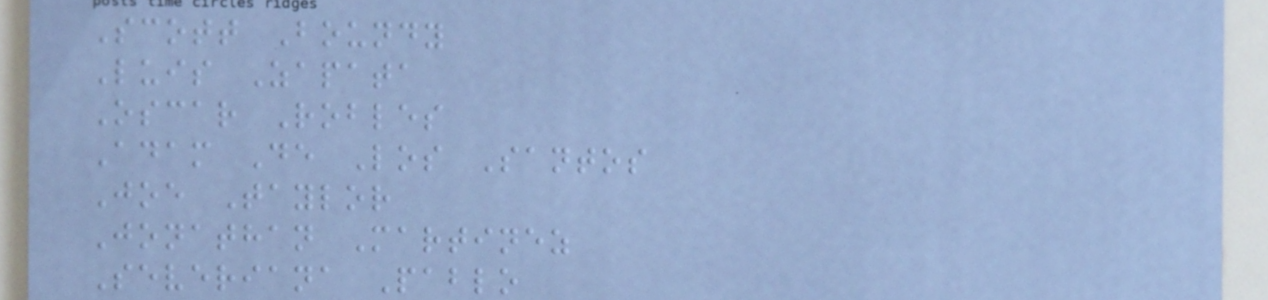Scott Boundy
Luis Zapata
Oscar Robles
Adam De Los Santos
Joe Taylor
Jonathan Martinez
Severiana Pablo
